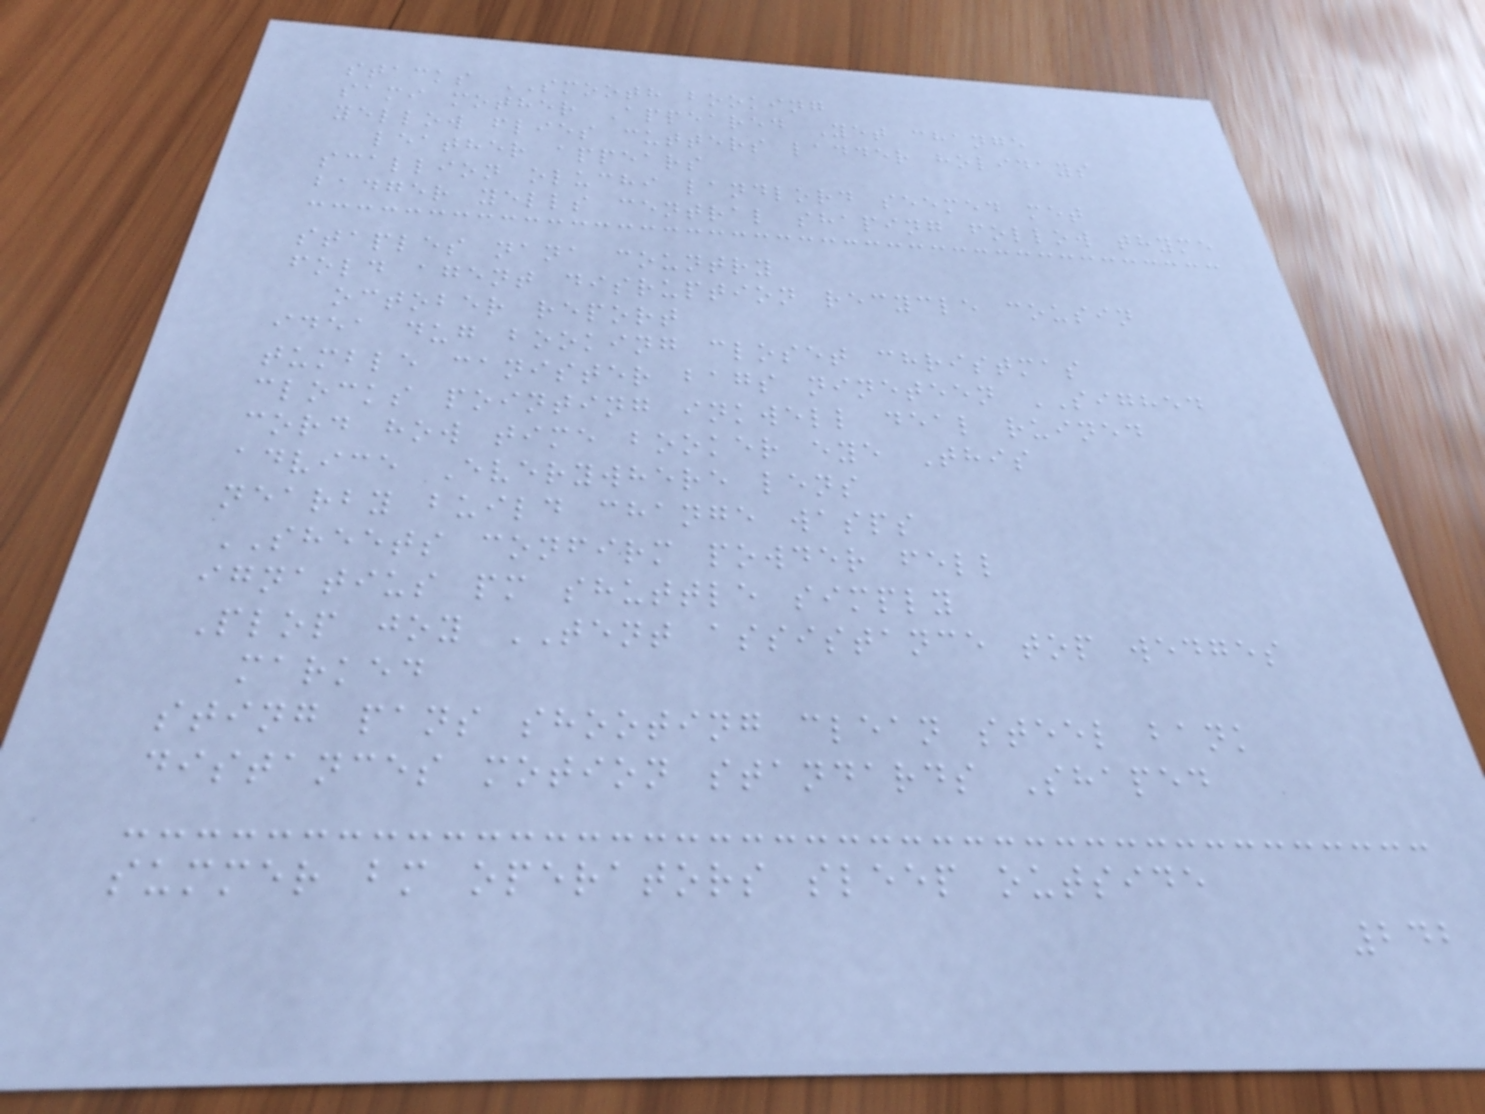stacks SMOOTH booking
sami mother Appeared Yet change
yellow flies cutters ladder holidays
leather appears
scallion oluchi landlord seemed met
badger yells central shaping follow thyme
staples nana country
fold agent disruption recycle cousin
october report
idea dug booking closet christmas
tumble canister bags nineteen SIGHED
clocks pointing inkwell deal ruined
cord how time booker eye This
advice Everywhere lens
nearby build change wasps
SHEETS confirm powder fell
ignatius pm shuttle simply
Plop joy TENT assistance top wedges
marked
sting pans shooting clean steel bank
distances motion standards Shaped
summer bm operators sleep outside
242
